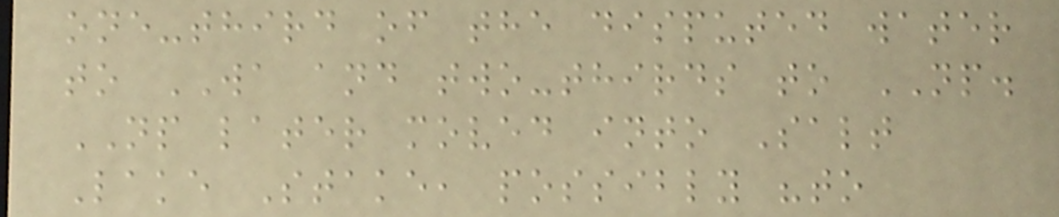one-third of the disputed water
to WA and two-thirds to NP.
NP later moved into Salt
Lake Stake, possibly "to
